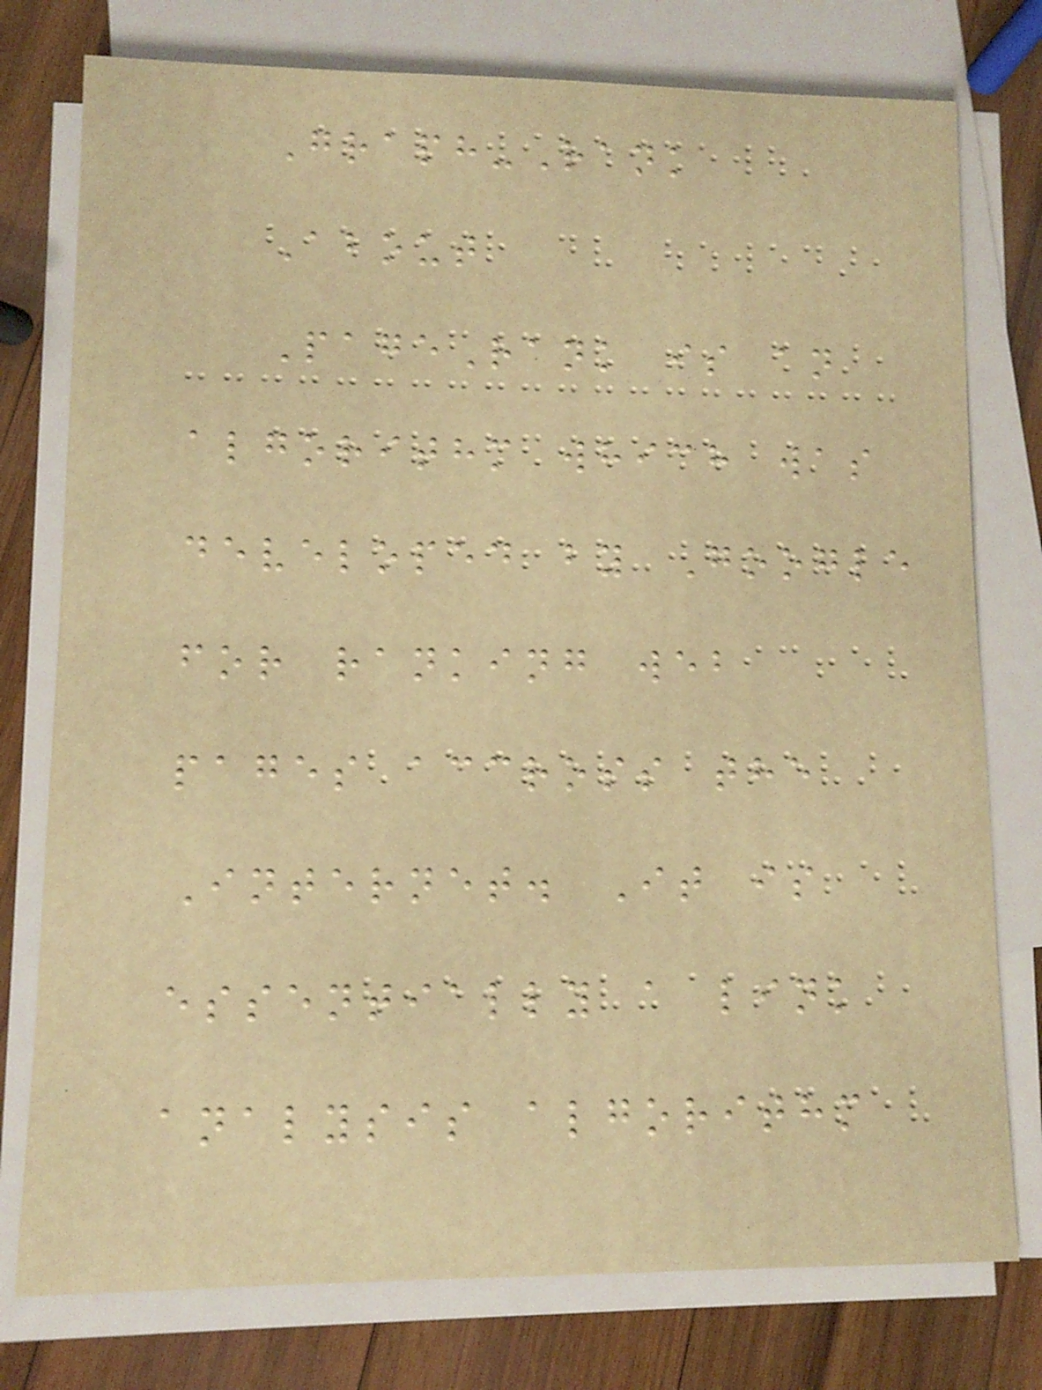Graph-Rank
About
PageRank is an
algorithm which was
developed by Google
for ranking web
pages accross the
Internet. It is
essentially a link
analysis algorithm
